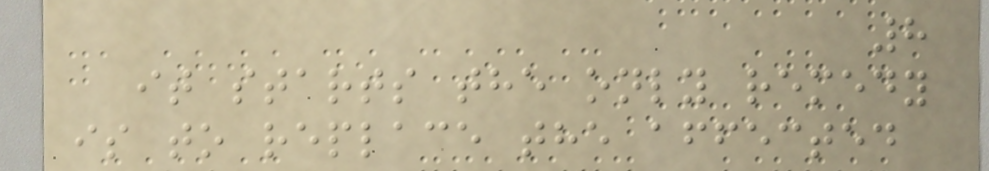8
it starts the only remedy
is to replace the affected
